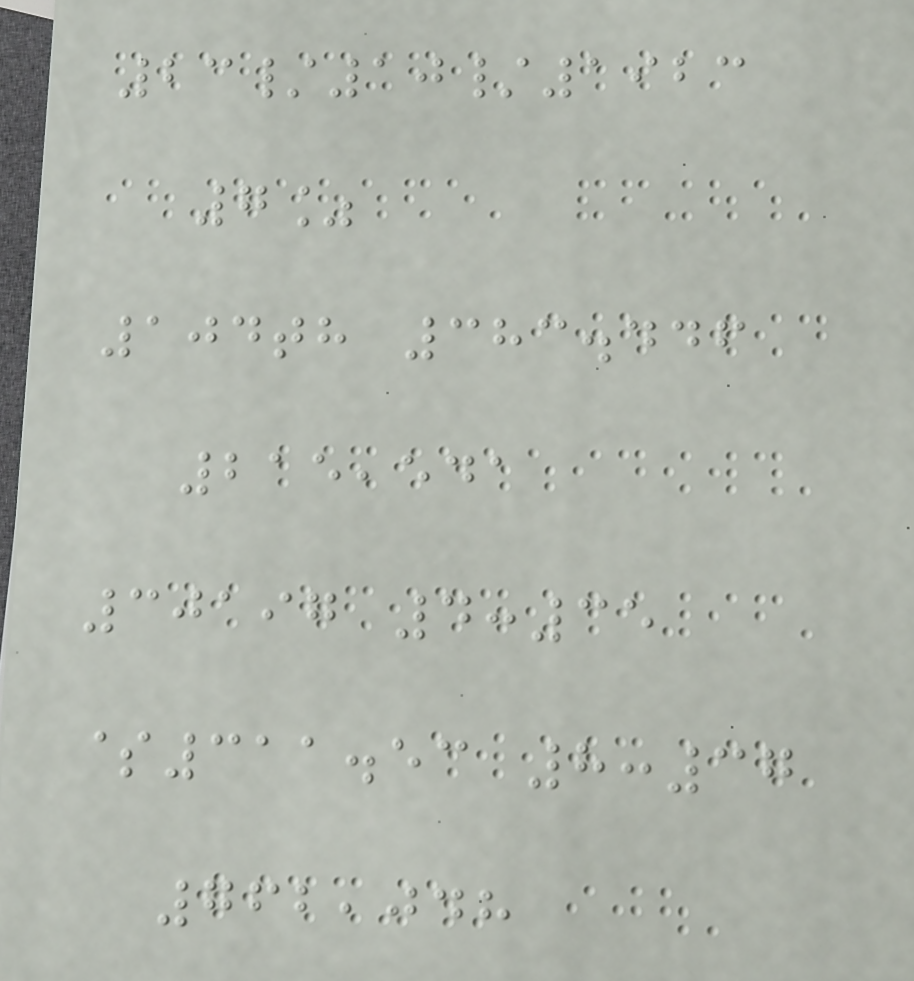23/10/1923
7%
104th 383.446
215,541
30197 4:35
$311.53 8:37
762,048
